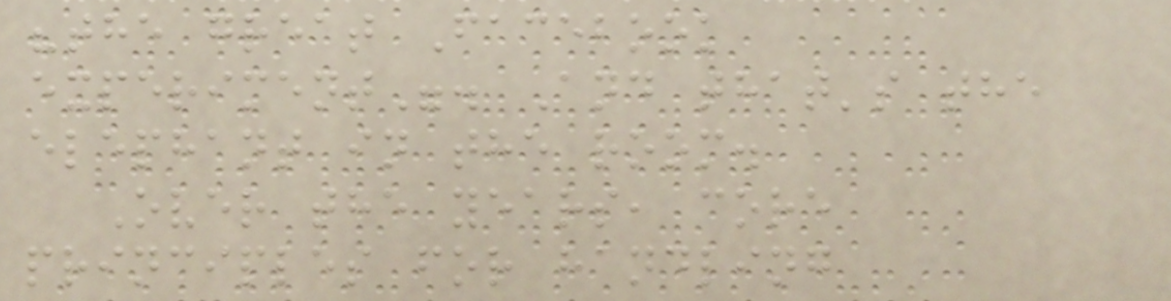"the great Facebook
experiment". And that's the
elephant in the room.
Over the years, core
principles for handling
